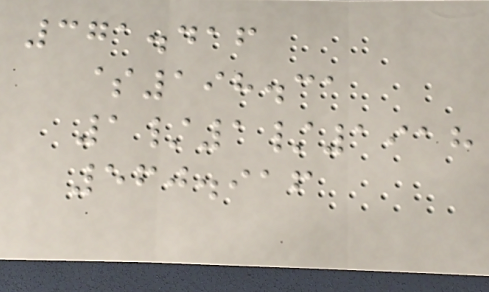371.416
$198.31
1/1/1918
560.916
